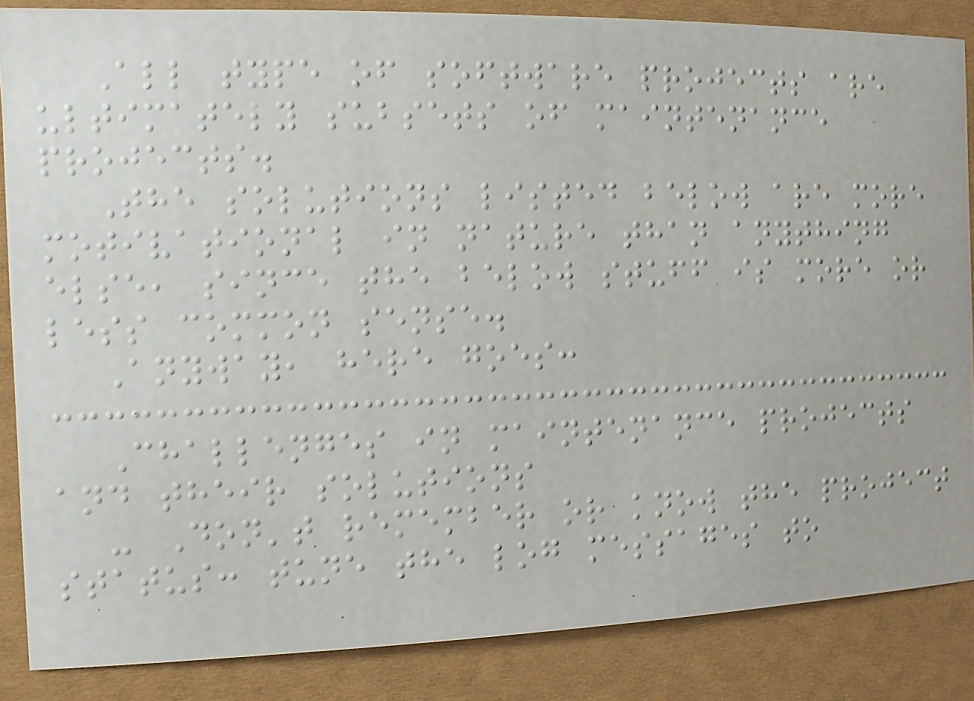All type of software projects are
ultimately subsets of maintenance
projects.
The solutions listed below are more
motivational in nature than anything
else, since the below stuff is more or
less common sense.
Anyway, here goes:
Challenges in maintenance projects
and their solutions
- Don't remember or know the project
status: tune the log messages to
